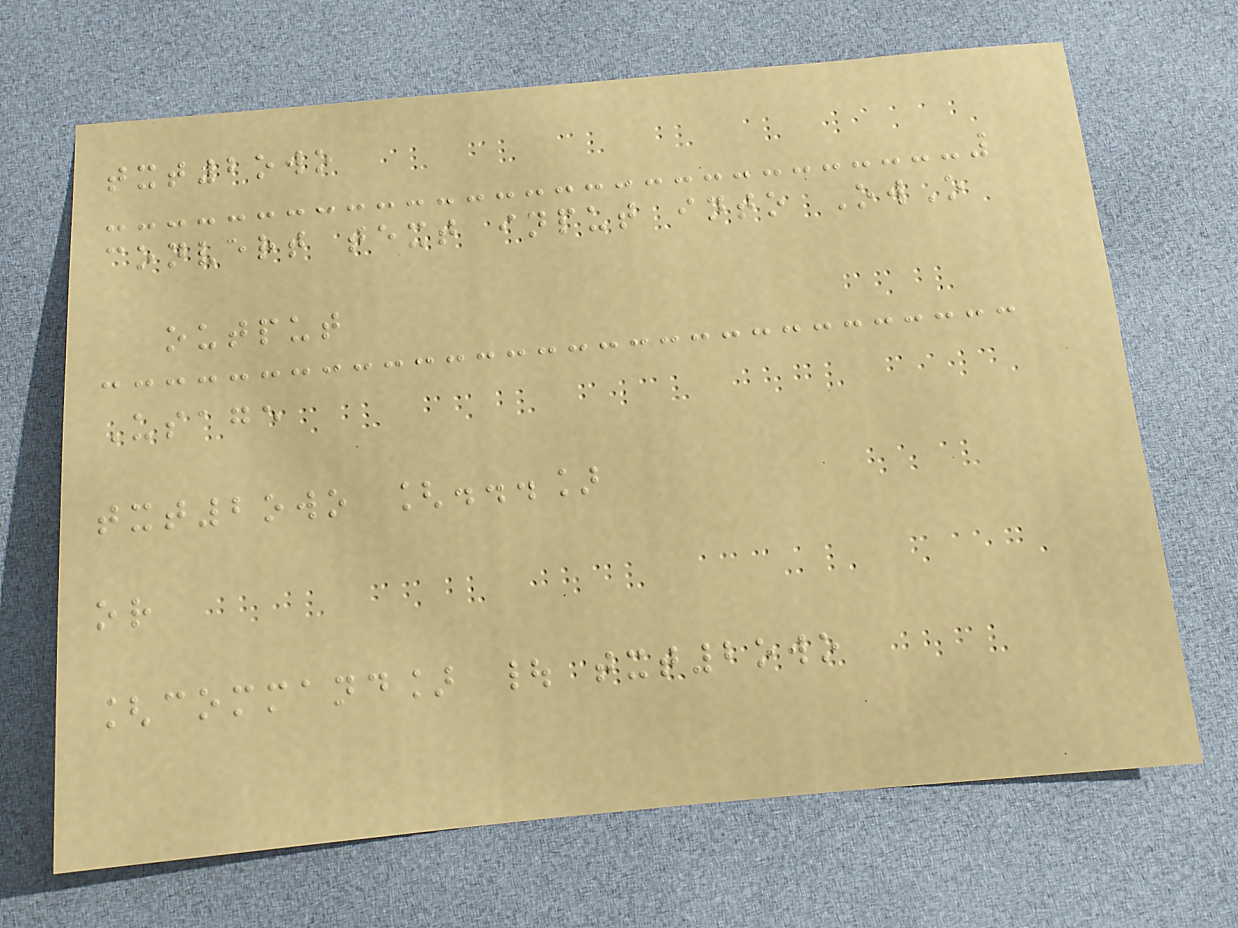txt2owo
convert text input into OwO
output
Usage
txt2owo [...]
or
[command] | txt2owo
